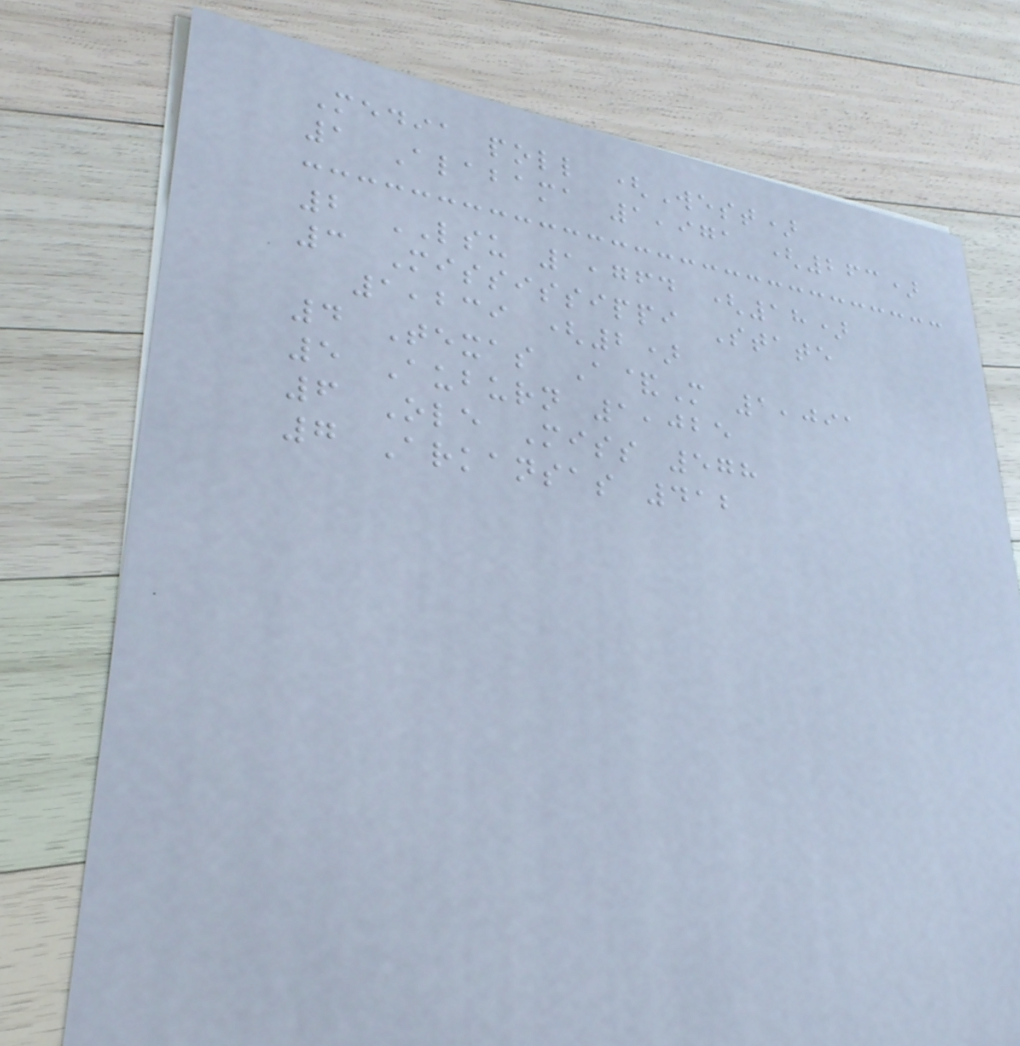Media poll (West)
1 Alabama 1,971 (263)
2 LSU 1,764 (18)
3 Mississippi State
1,239 (2)
4 Texas A&M 1,091
5 Auburn 1,025
6 Ole Miss 578
7 Arkansas 412
